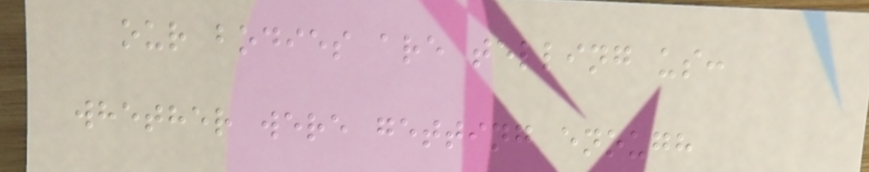our bodies are telling us:
whether were getting enough
